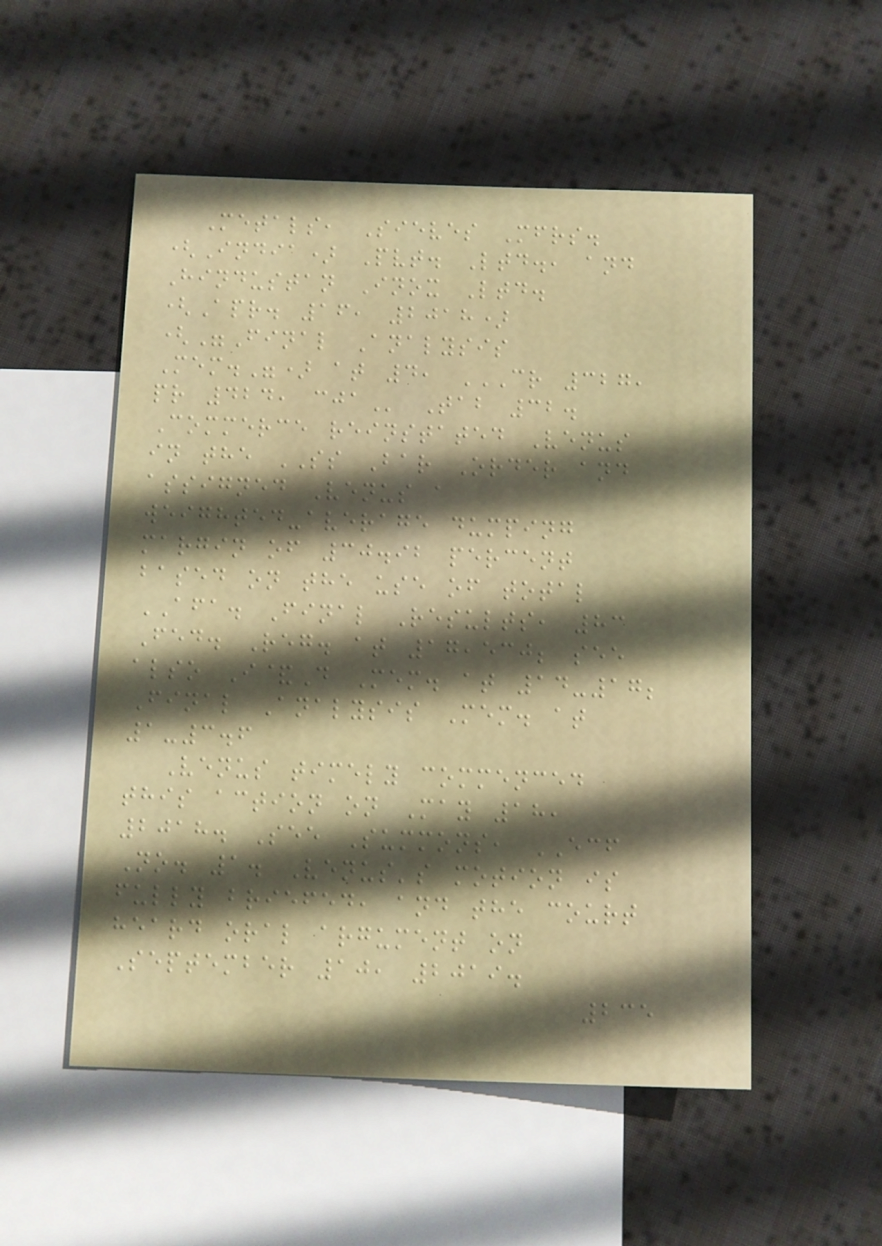Metals, Sieves Mfrs.
(India) Pvt. Ltd., and
Hindustan Inox Ltd.
(Apr. 16, 2018)
("Final Analysis
Mem.") at 4, CR 327,
PR 424, CJA Tab 32.
Commerce reinstated Venus
in the SS Bar Order and
assigned Venus a
weighted-average dumping
margin of 30.92 percent
based on the use of total
AFA. Final Results, 83
Fed. Reg. at 17,530; see
also I&D Mem. at 14-17;
Final Analysis Mem. at
1-3.6
Venus timely commenced
this action on May 18,
2018. See Summons, ECF
No. 1. Venus's motion is
fully briefed, and the court
heard oral argument on
September 10, 2019.
235
